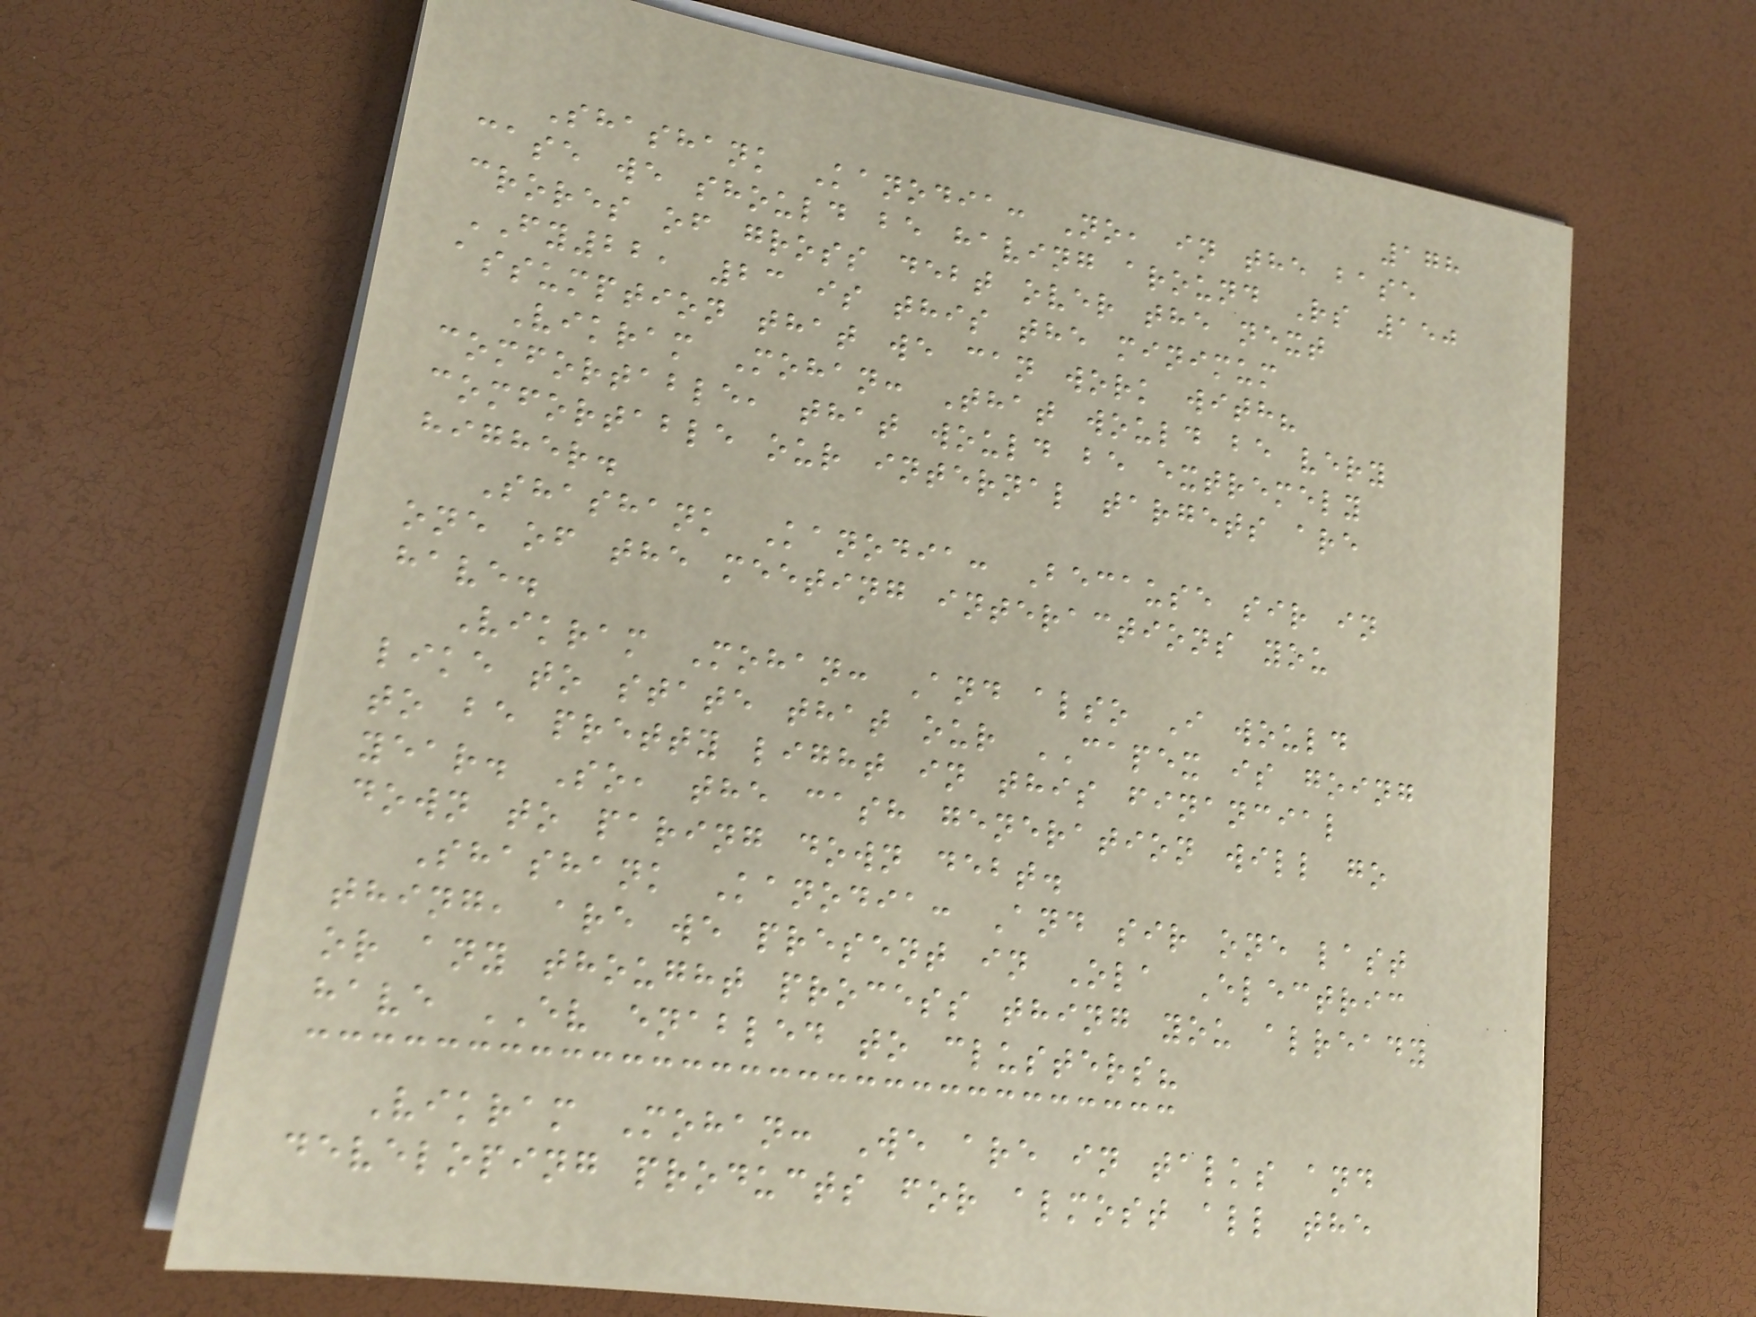178
Shashank Kanodia: No, in the base
case we should be having around Rs 150
crores of gross debt over the next
FY22, 23 is this the minimum
assumption that we can work with?
Vikram Mohan: That would be very
comfortable, that would be extremely
comfortable our internal targets are
higher.
Shashank Kanodia: Because sir in
one of the meeting interactions you
have.
Vikram Mohan: And also I would
like to state that our CAPEX is going
to be pretty light in this financial
year. So, the cash generation will go
down to paring down debt.
Shashank Kanodia: And sir one last
thing, are we present in Ola Electric
or any thought process thing you already
have EV enabled to clusters?
Vikram Mohan: We are in talks and
developing products for almost all the
